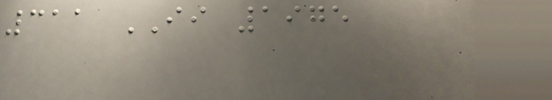311 II 1975
